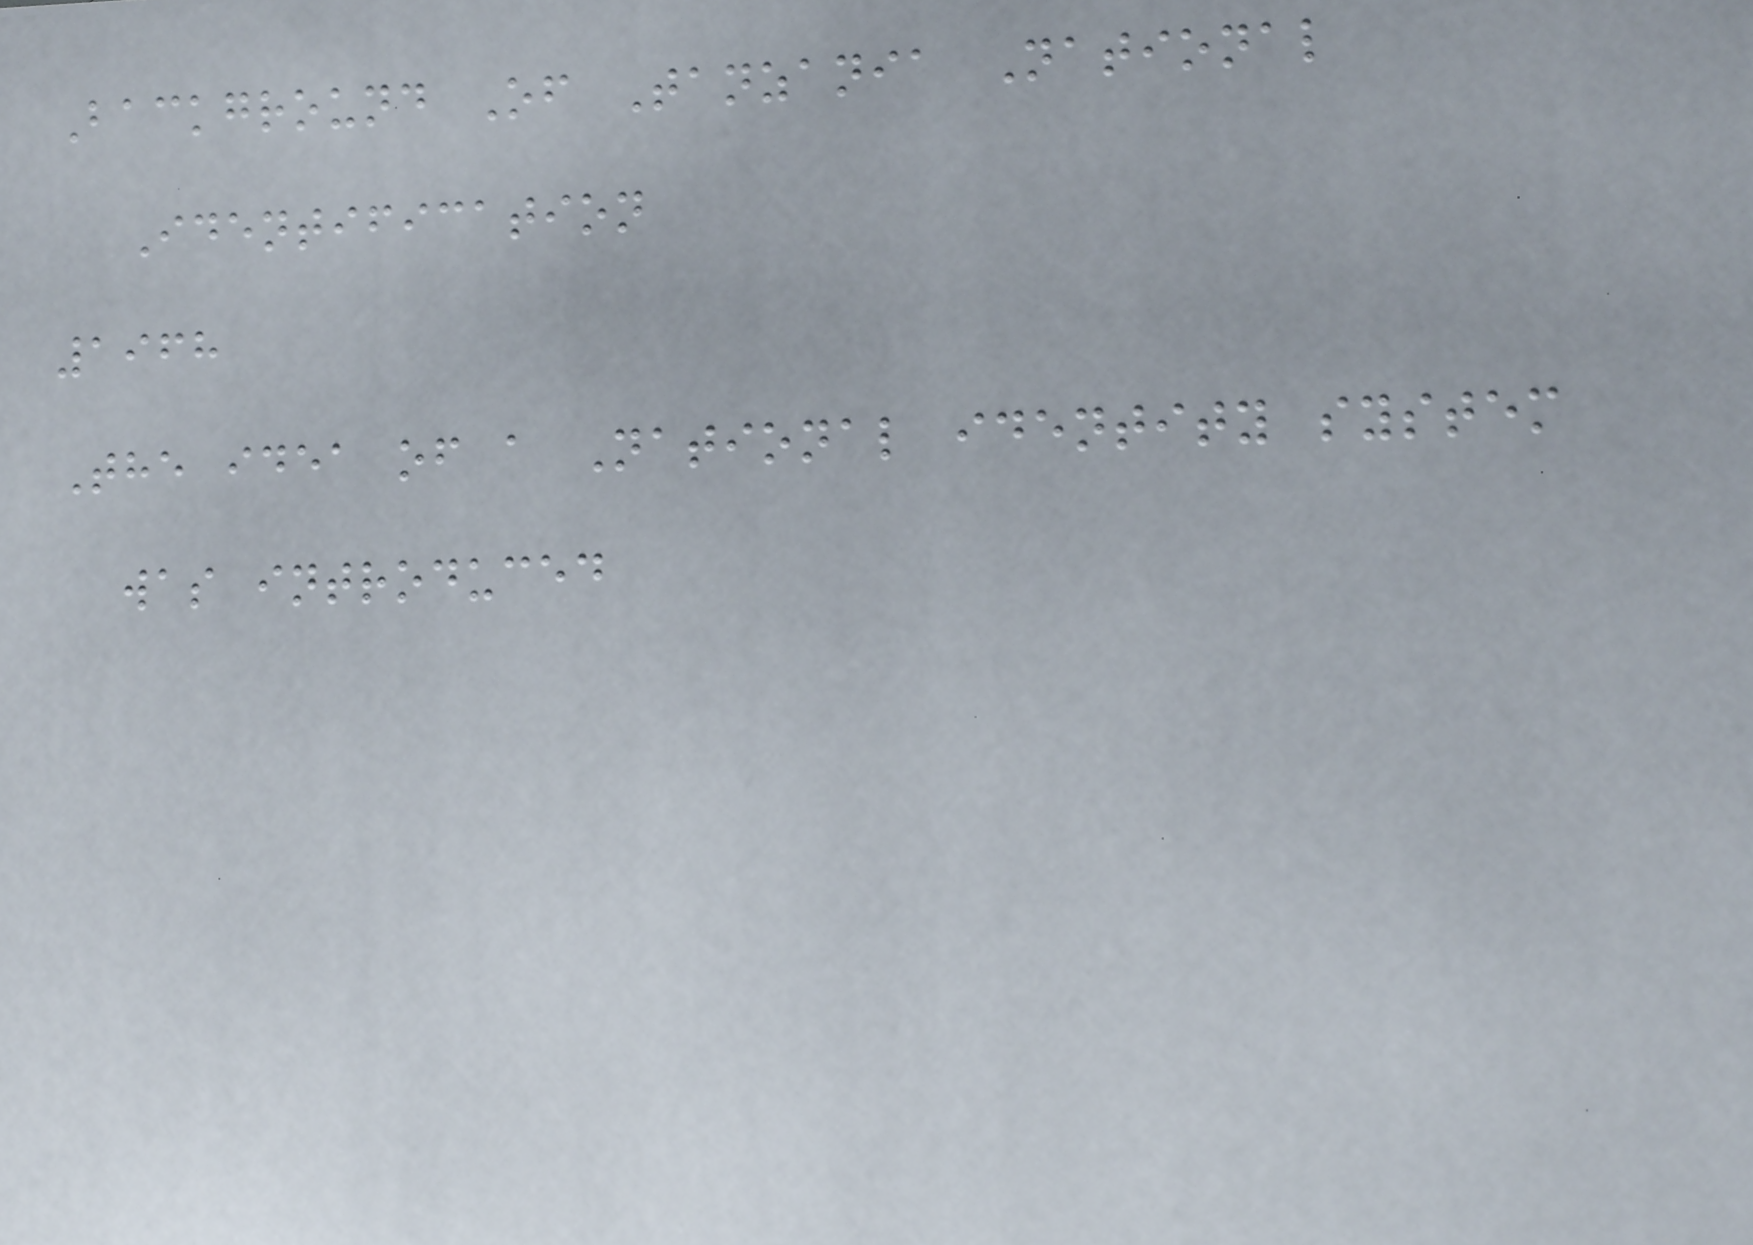Background Of Tanzania National
Identification
1968
The idea of a National identity system
was introduced
